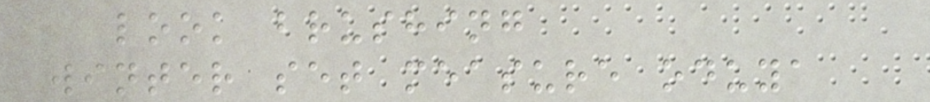look brushing
winter set measure oduya
